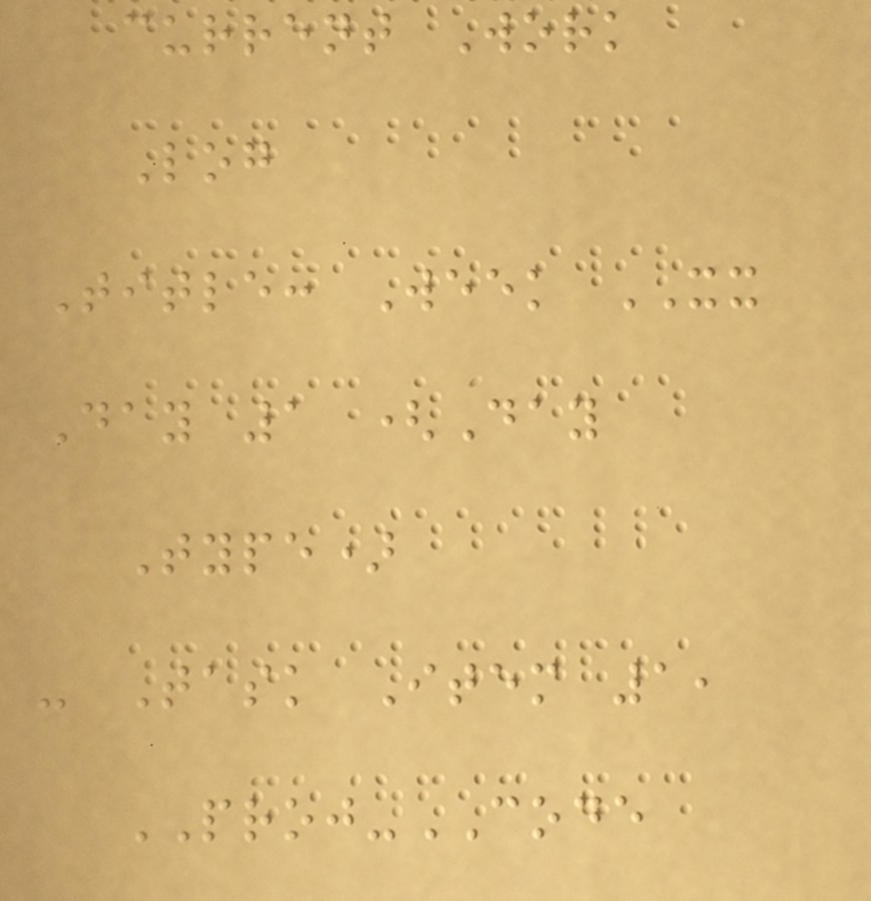current Work
Log
Title: Week XX
Day 1 (Day
Type)
- Task Item 1,
PROJ-CODE
